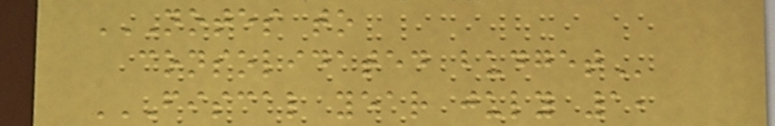NOTES TO
CONSOLIDATED BUDGET
FISCAL YEAR JULY 1,
